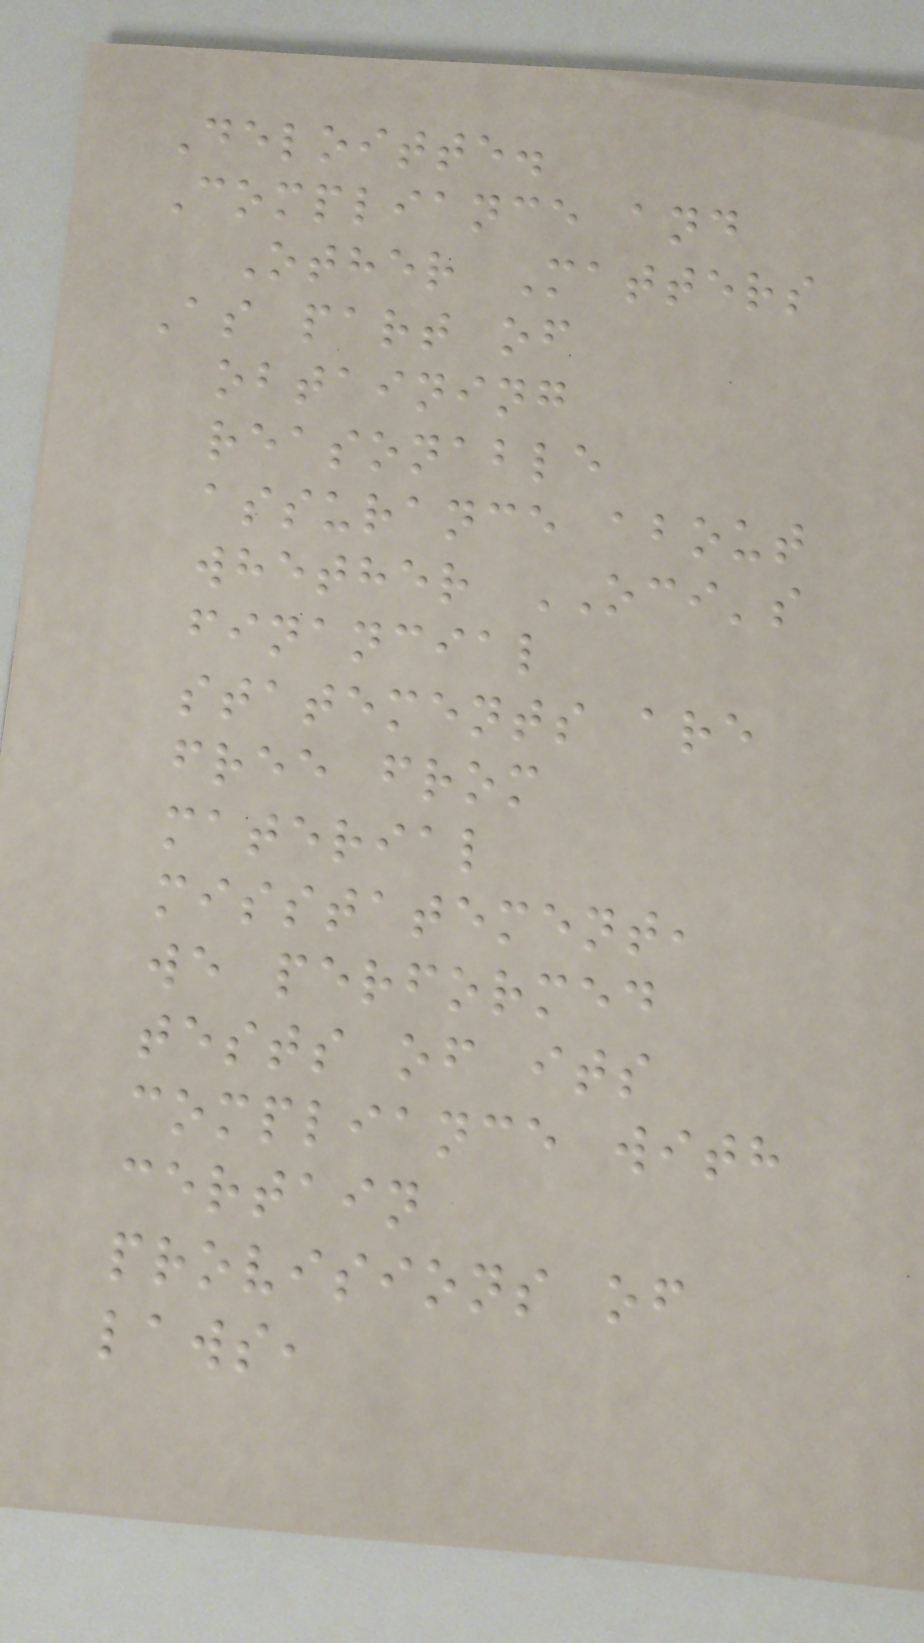Deloitte.
Compliance and
Other Matters
As part of
obtaining
reasonable
assurance about
whether OCI's
financial
statements are
free from
material
misstatement,
we performed
tests of its
compliance with
certain
provisions of
laws,
